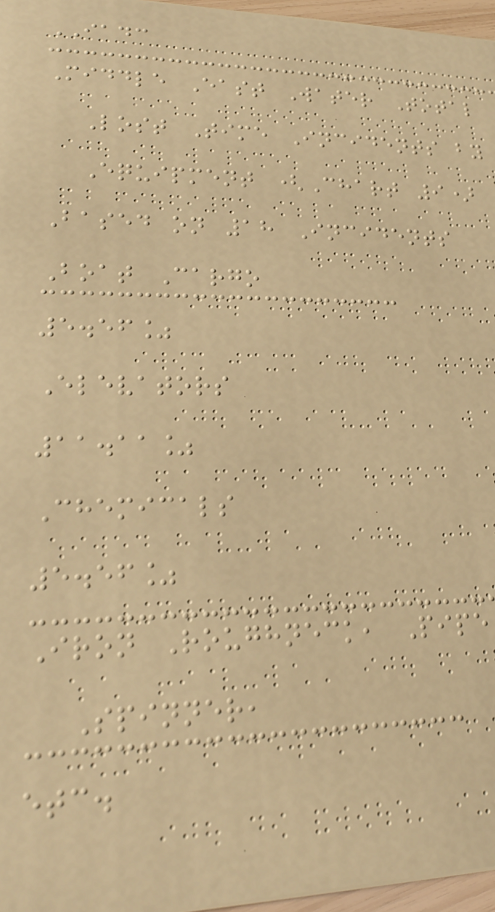IADC
Middle East Water Total
Lost Time Incidents by
Equipment (Chart 9)
Based on 18 Incidents
Boat Cargo
5.56%
Elevators
11.11%
Chemicals
5.56%
Iron Roughneck, Pipe
Spinner,
etc.
